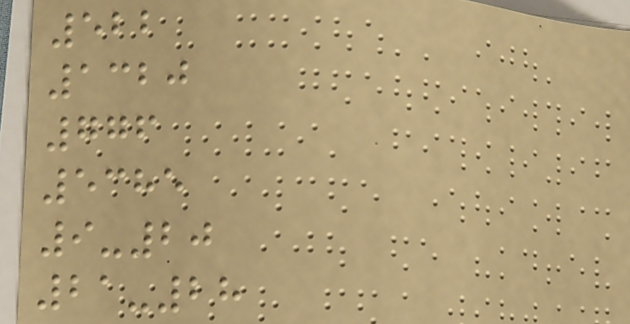522
1320
776
5385
9-20
21-28
